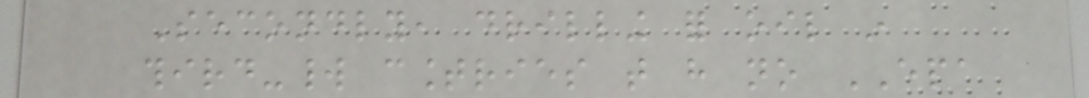Secondly, drilling for oil in
third-world countries that have no EPA
